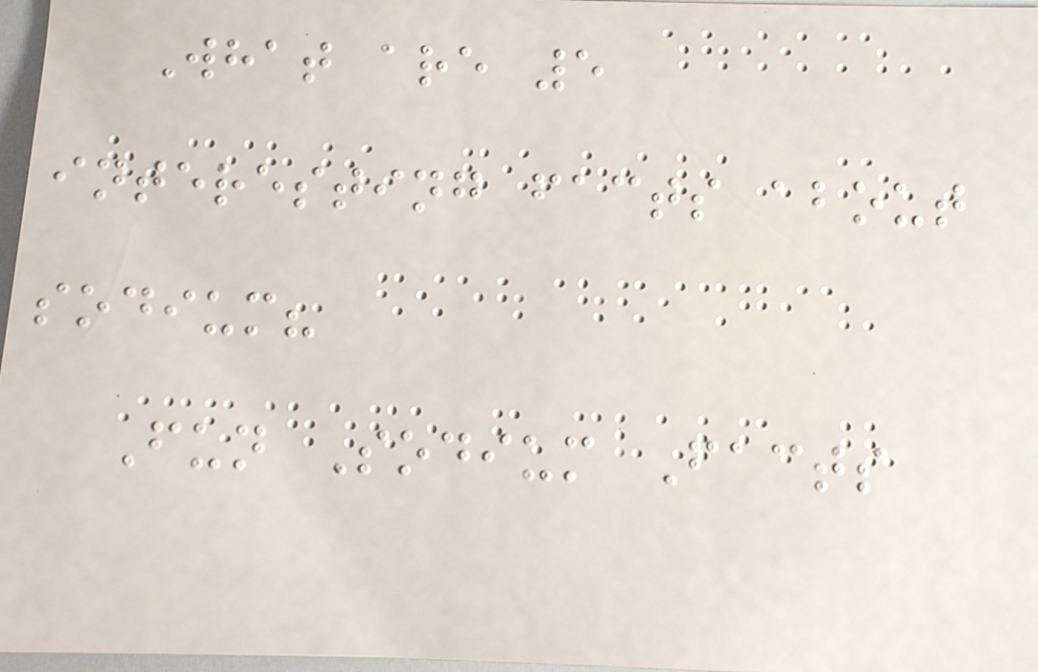What are 5
interesting facts about
sodium?
Fun Sodium Facts
